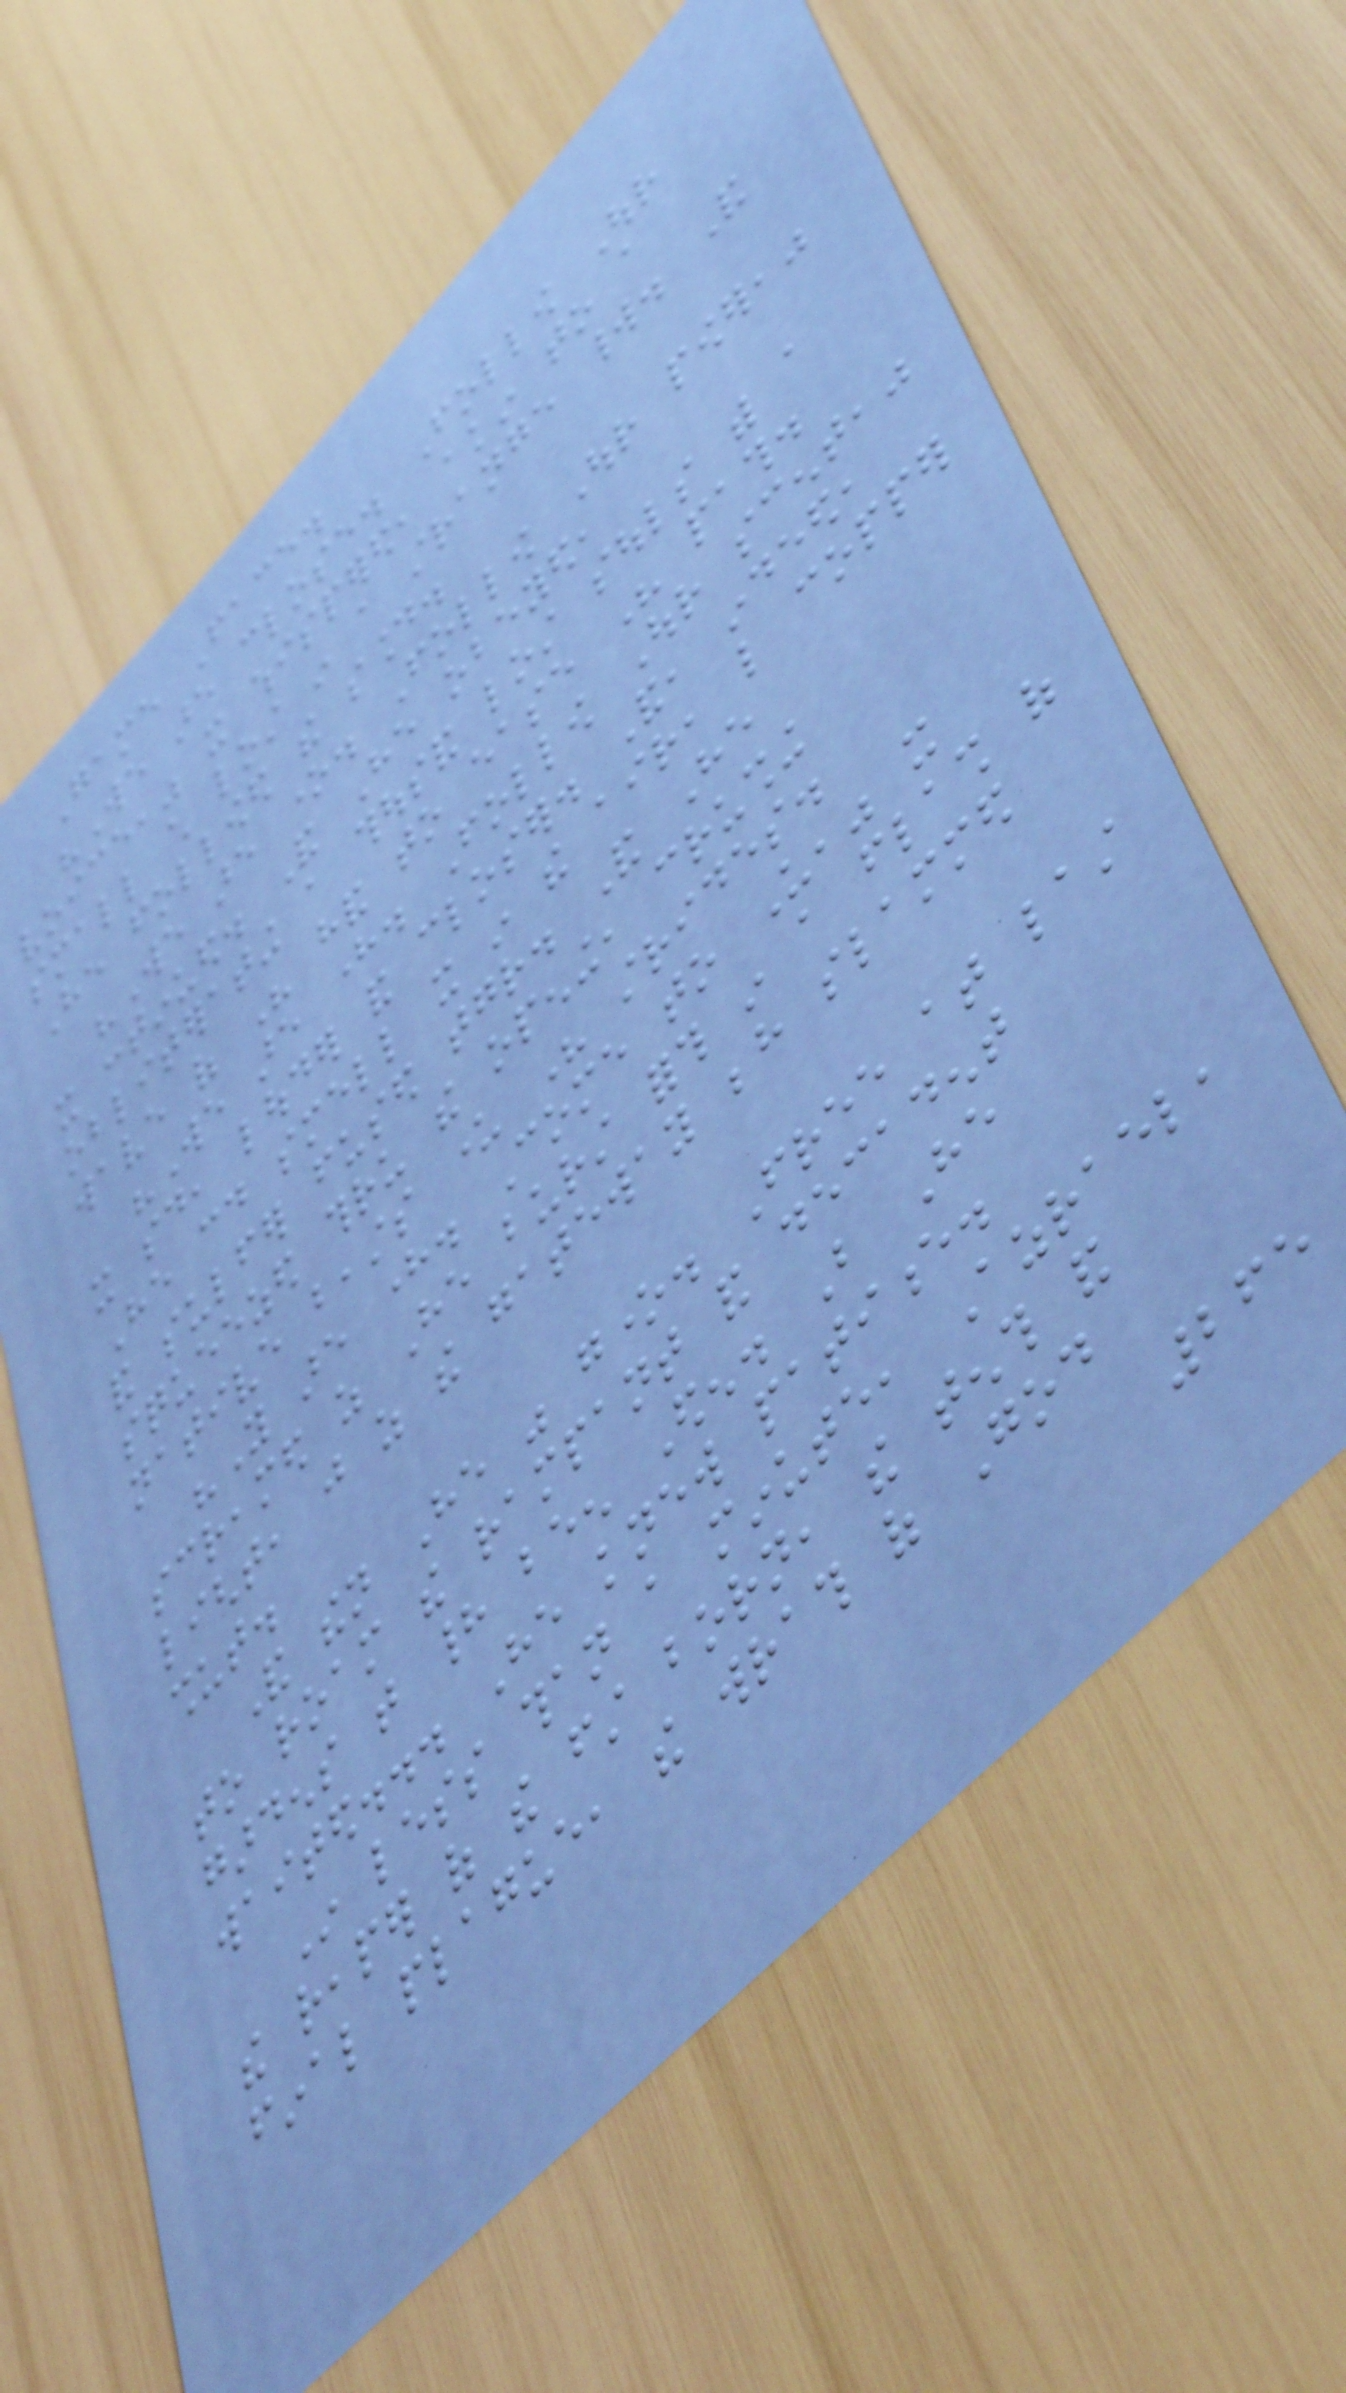Game Face.
"We are close. Follow Our
voice," it whispered, akin to a
small child lost in a strange world. And
He followed the sound.
"We are one. Follow Our power,"
it continued. And He obeyed,
obliterating a thousand lost souls with a
wave of His hand to ease His path.
"We are here. Follow Our scent,"
it said, louder and closer. And, indeed,
He could smell it in the air, like copper
and sulfer fused together. And He
squeezed thru the opening, crushing
native beasts under His strides.
"You are here. Come to Us," it
screamed as He burst forth in a flash of
light, just as the gateway behind slammed
shut.
And then He was gone. Free at last
to roam the rampant and decadent
gardens that had been Eden. But He
waited... He knew patience.
In less than a minute, Azrael,
the reaper of the first born, the tenth and
final plague, the wrath of God
265
